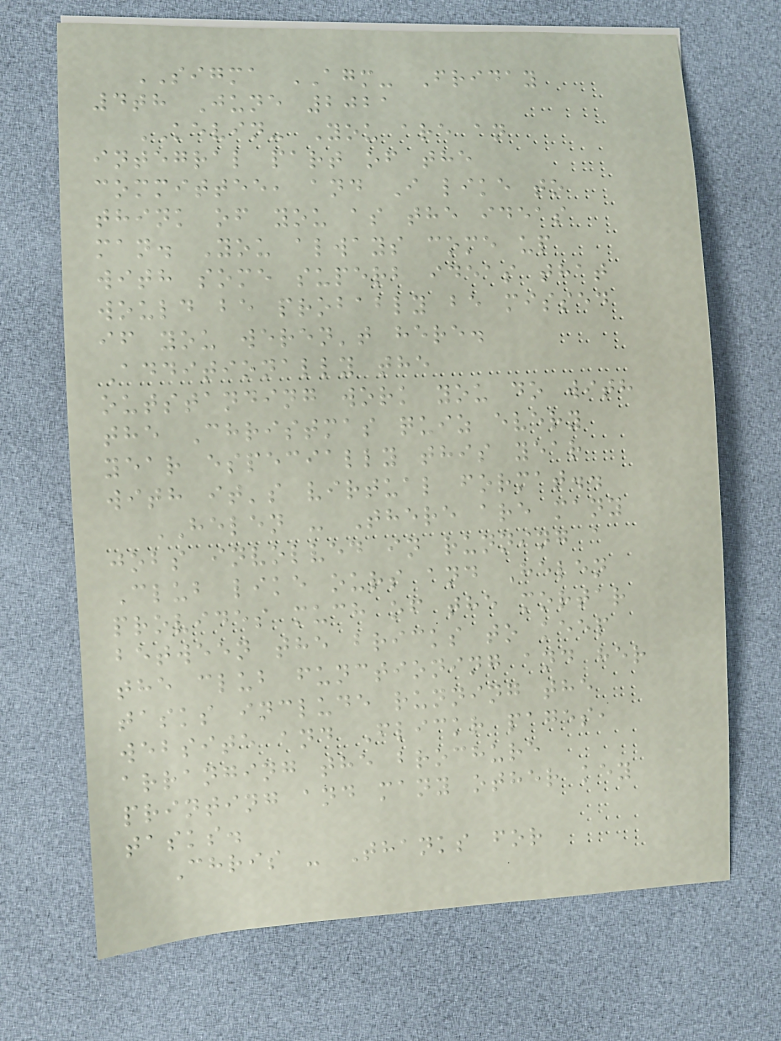SIGMA AGM- Friday
4th June 2021
KEVIN- You are an
integral part of the
committee, and I like to
think of you as the ideas
man. You always come up
with some superb ideas that
would be probably be missed
if you weren't here.
Additionally the
outstanding work you do with
the Christmas quiz every
year especially this year
with it's virtual format..
HELEN - There are many
jobs involved in running a
Club like ours and Helen
provides much of the mortar
between the bricks to keep
the club functioning and her
tasks include running the
website and Flickr pages,
arranging the brochure
printing and many other key
tasks.
Chris - Thanks for
